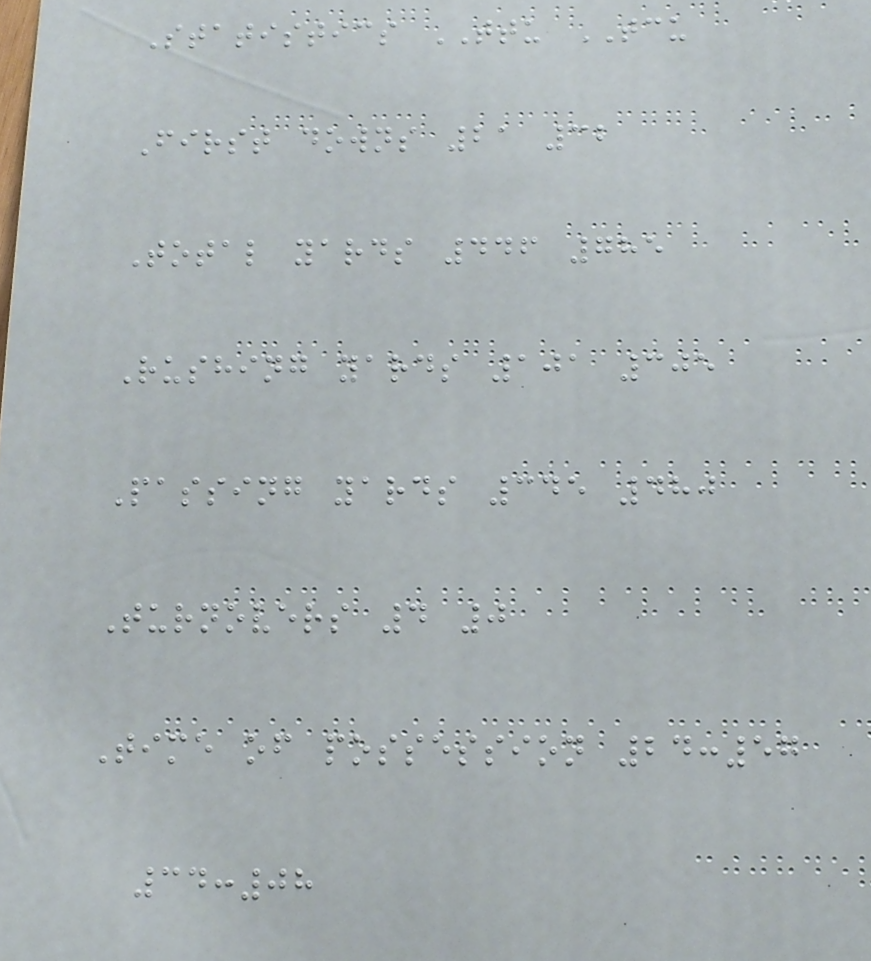Statistics TTU TCU
First downs 21 32
Total yards 446 785
Rushing yards 101 305
Passing yards 345 480
Turnovers 4 0
Time of possession 24:57
34:08
